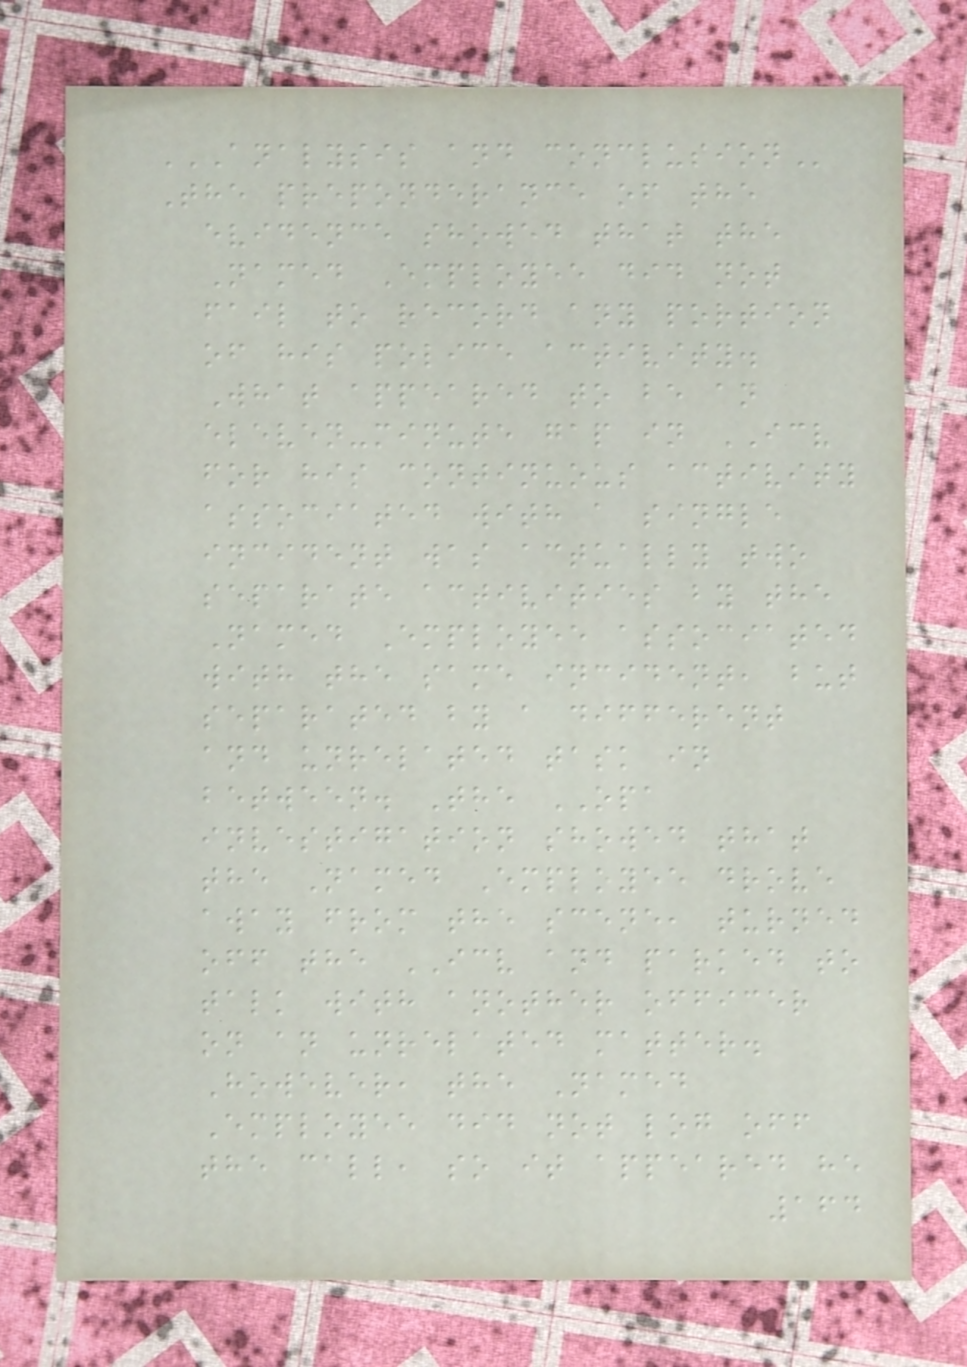ANALYSIS AND CONCLUSION
The preponderance of the
evidence showed that the
Named Employee did not
fail to record any portion
of his police activity.
What appeared to be an
eleven-minute gap in ICV
for his continuous activity
associated with a single
incident was actually two
separate activities by the
Named Employee associated
with the same incident, but
separated by a different
and unrelated task in
between. The OPA
investigation showed that
the Named Employee drove
away from the scene, turned
off the ICV and parked to
talk with another officer
on an unrelated matter.
However, the Named
Employee did not log off
the call, so it appeared he
164
